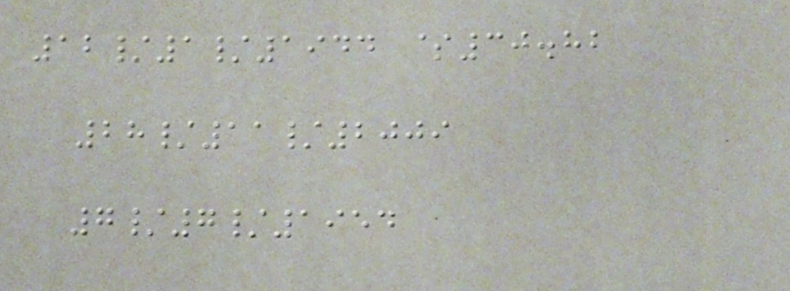12/1/1944 $30.82
28/11/2009
7/7/1954
